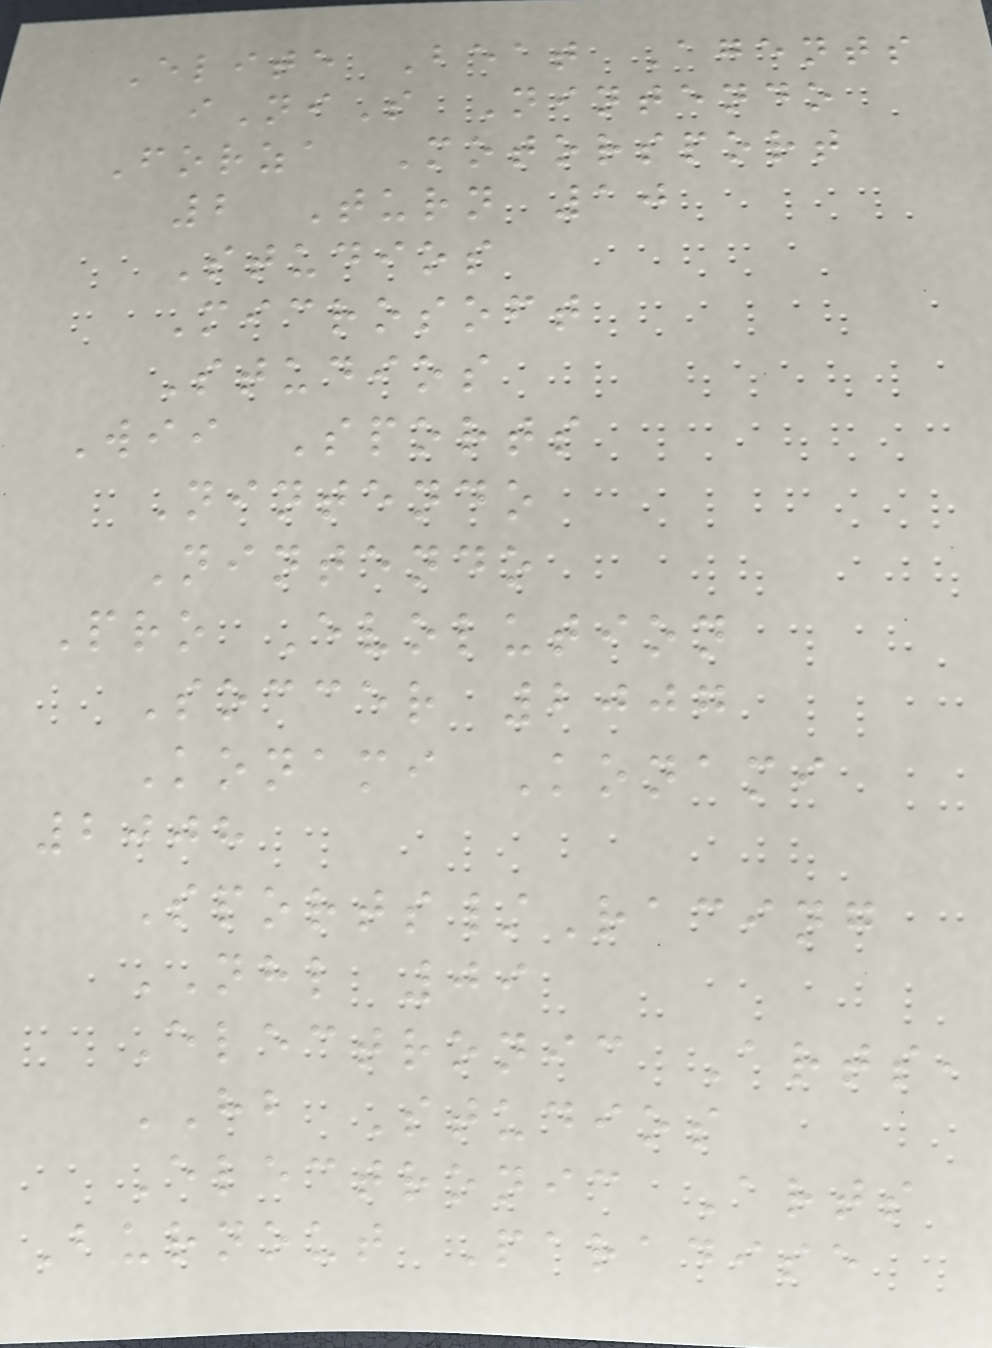Elite Beat Agents
iNiS Nintendo
Forza Motorsport
2 Turn 10
Studios
Microsoft
Studios
Wii Sports
Nintendo
Nintendo
Pro Evolution
Soccer 2007
Konami Konami
2008
Sports/Racing
NHL 09
Electronic Arts,
HB Studios
Electronic Arts
Burnout Paradise
